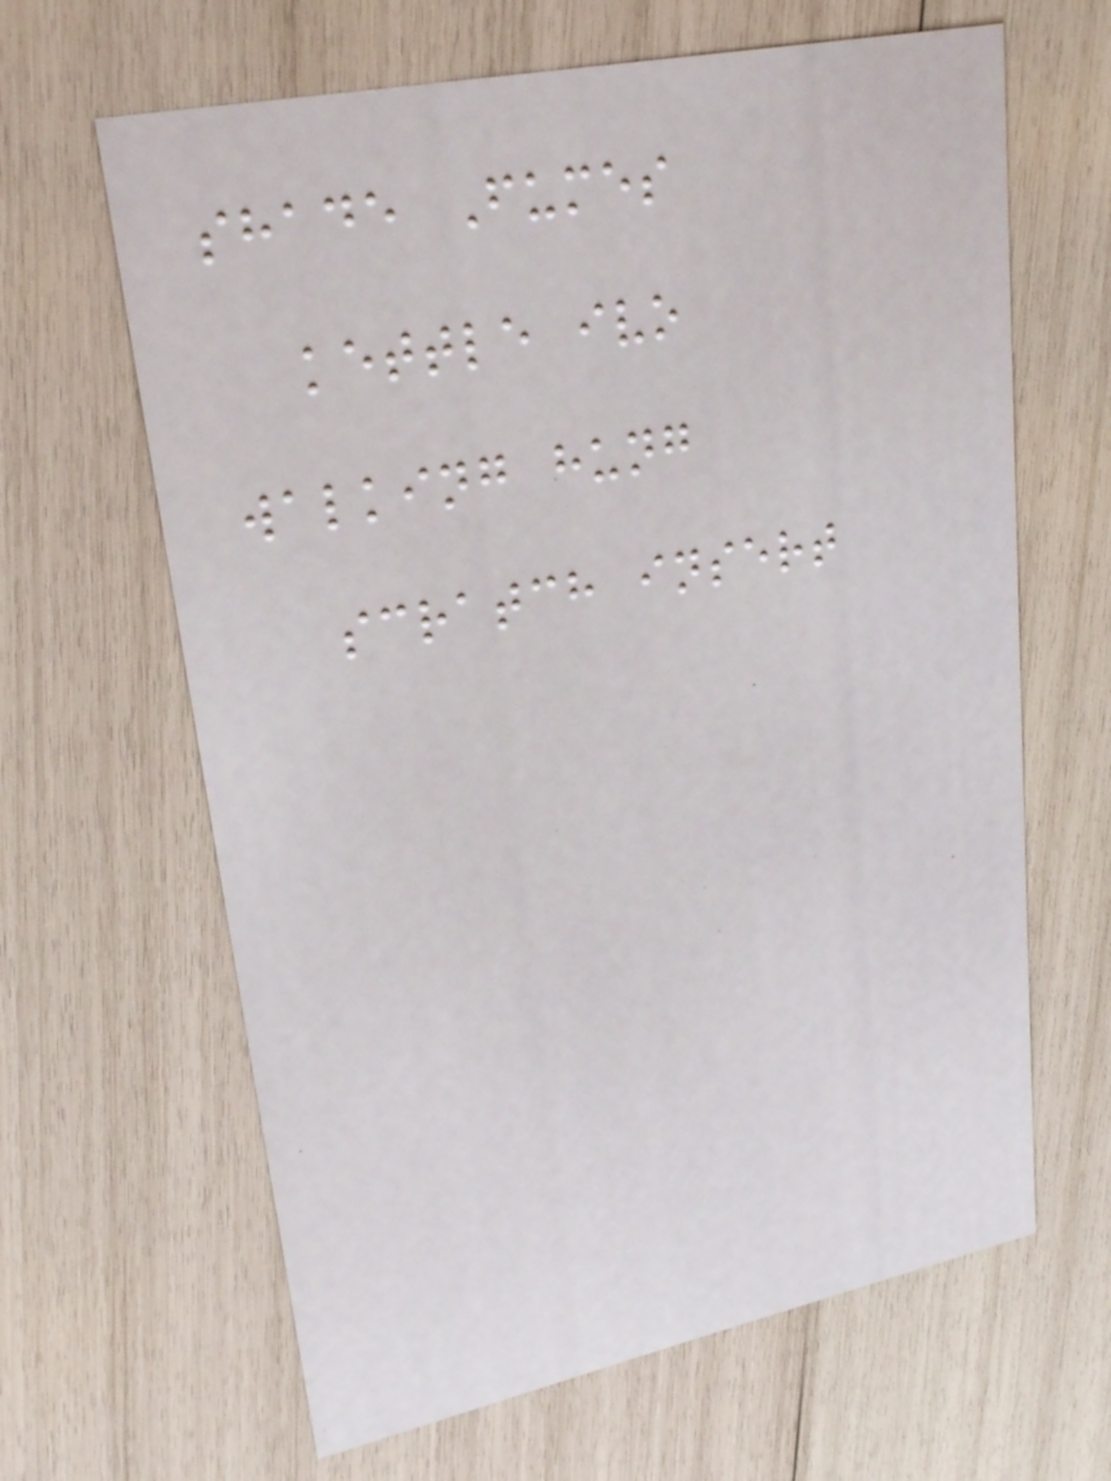shade Fumes
kettle ivo
walking hung
scratch insert
